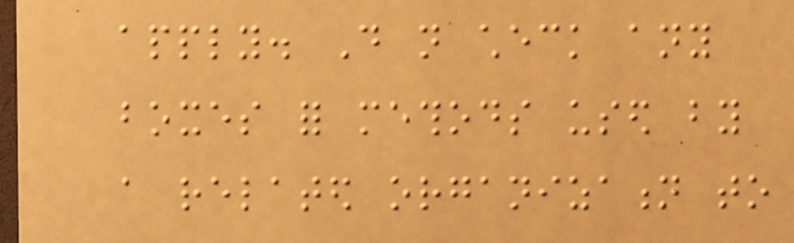apply. Do not check any
boxes for methods used by
a related organization to
